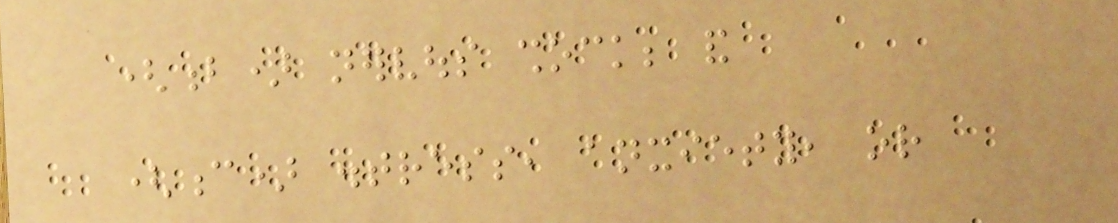(b) nervous shock; and
(c) distress, anxiety, or
